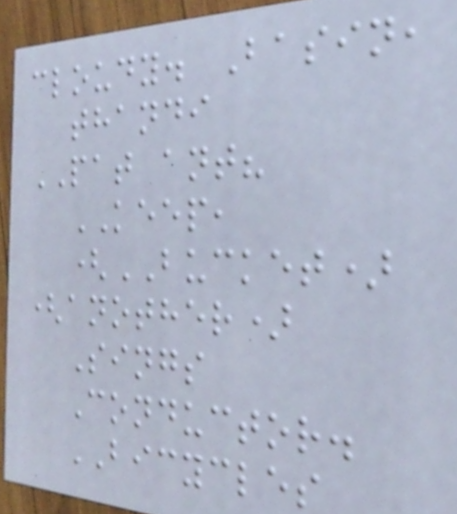cloudy. Basin,
thandi
PAT ant?
KEEP,
(BUCKET)
(another)
Sings
Conductor.
BICYCLES
